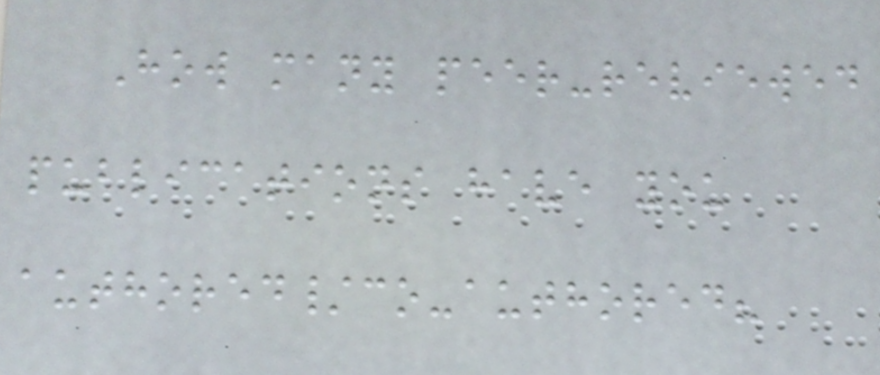How many peer-reviewed
publications have you
authored/co-authored?
